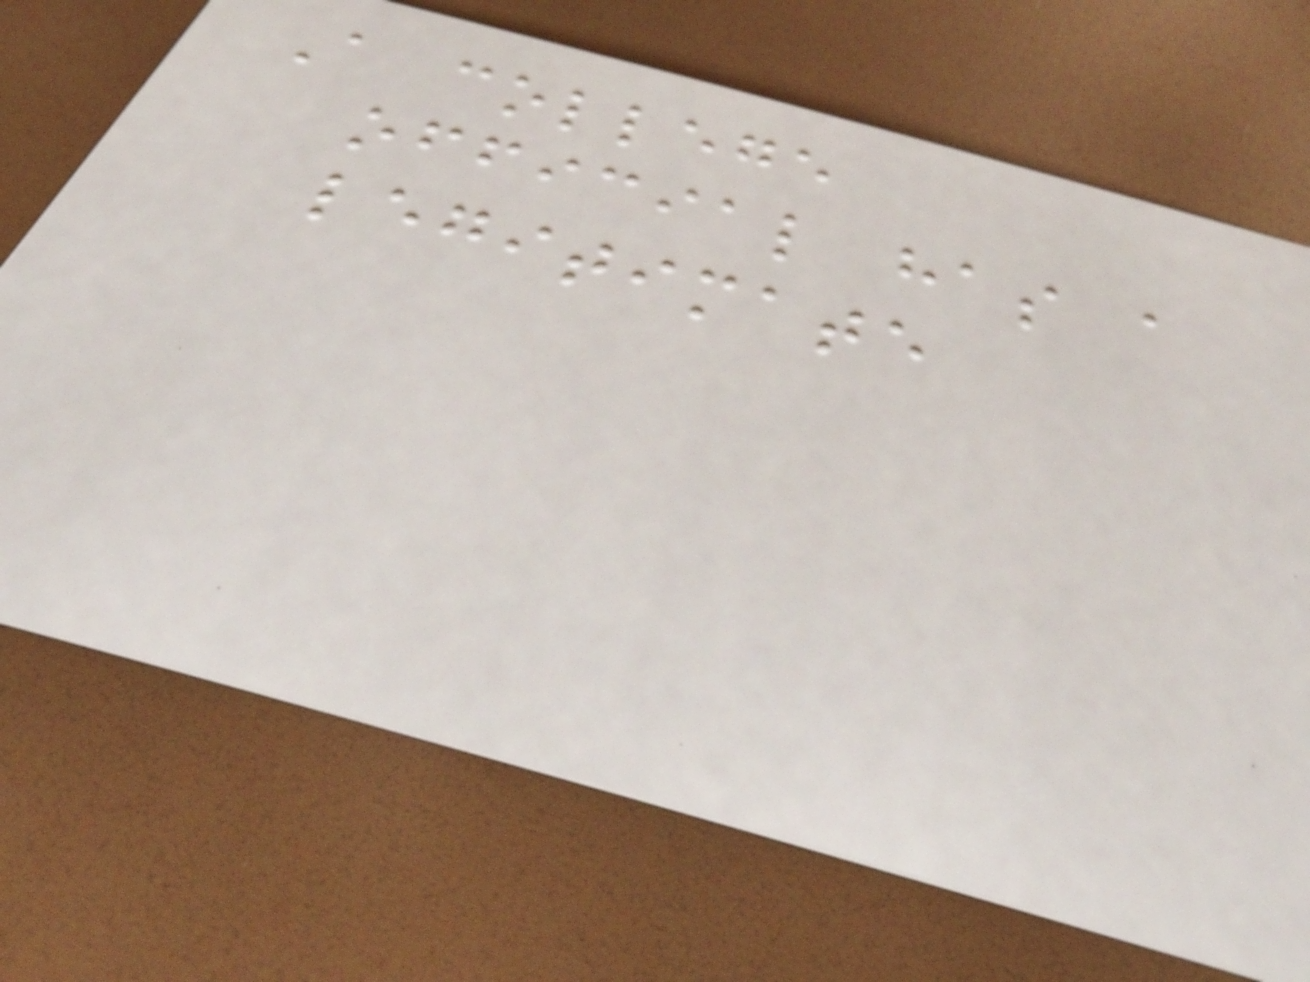A college
official has a
legitimate
